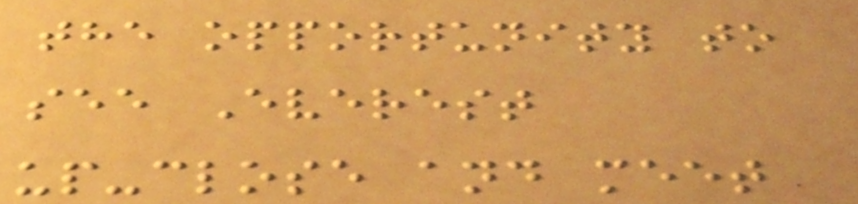the opportunity to
see Everest
up-close and meet
